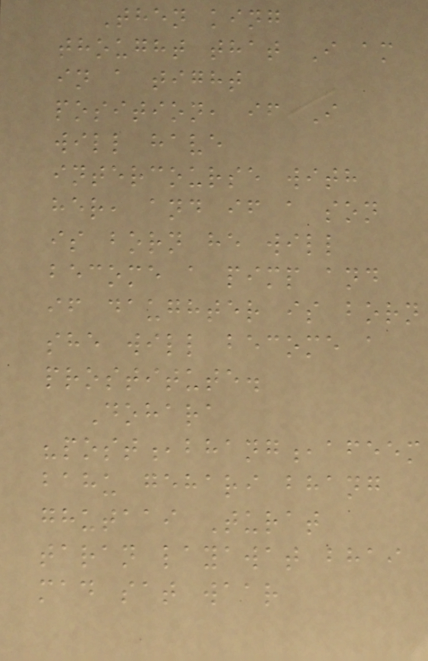Then king
thought that I am
in a tight
position, if I
will have
intercourse with
her, and if a son
is born he will
become a pimp and
if daughter is born
she will become a
prostitute.
Dohara
"post,bhang,afeem
bahu gehari bhang
ghutaai Turat
taran layawat bhai
mad sat waar
